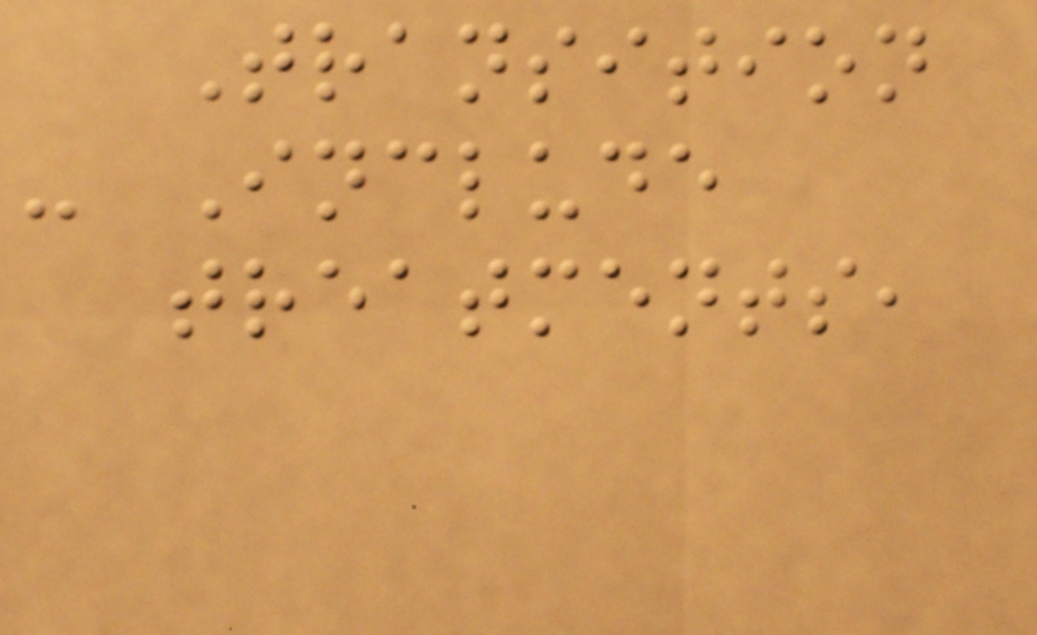Transition
- Include
treatments,
